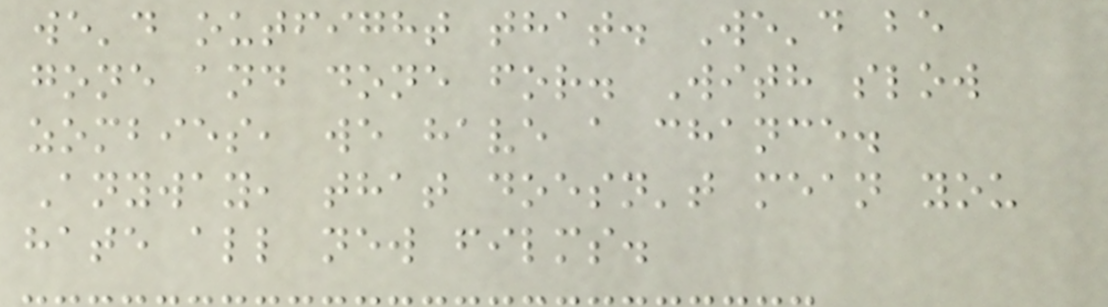we'd outfight that. We'd be
gone and done for. With slow
zombies, we have a chance.
Anyway, that doesn't mean you
hate all new films.
